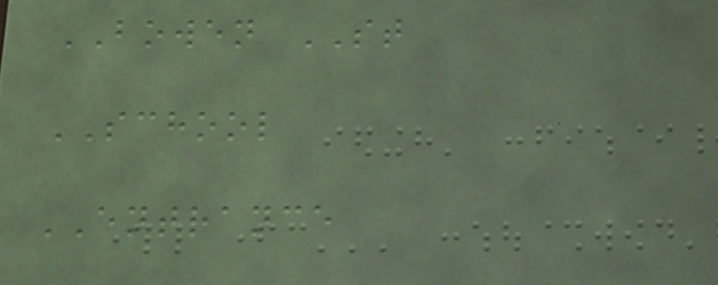BOWEN ST
SCHOOL
ENTRANCE
